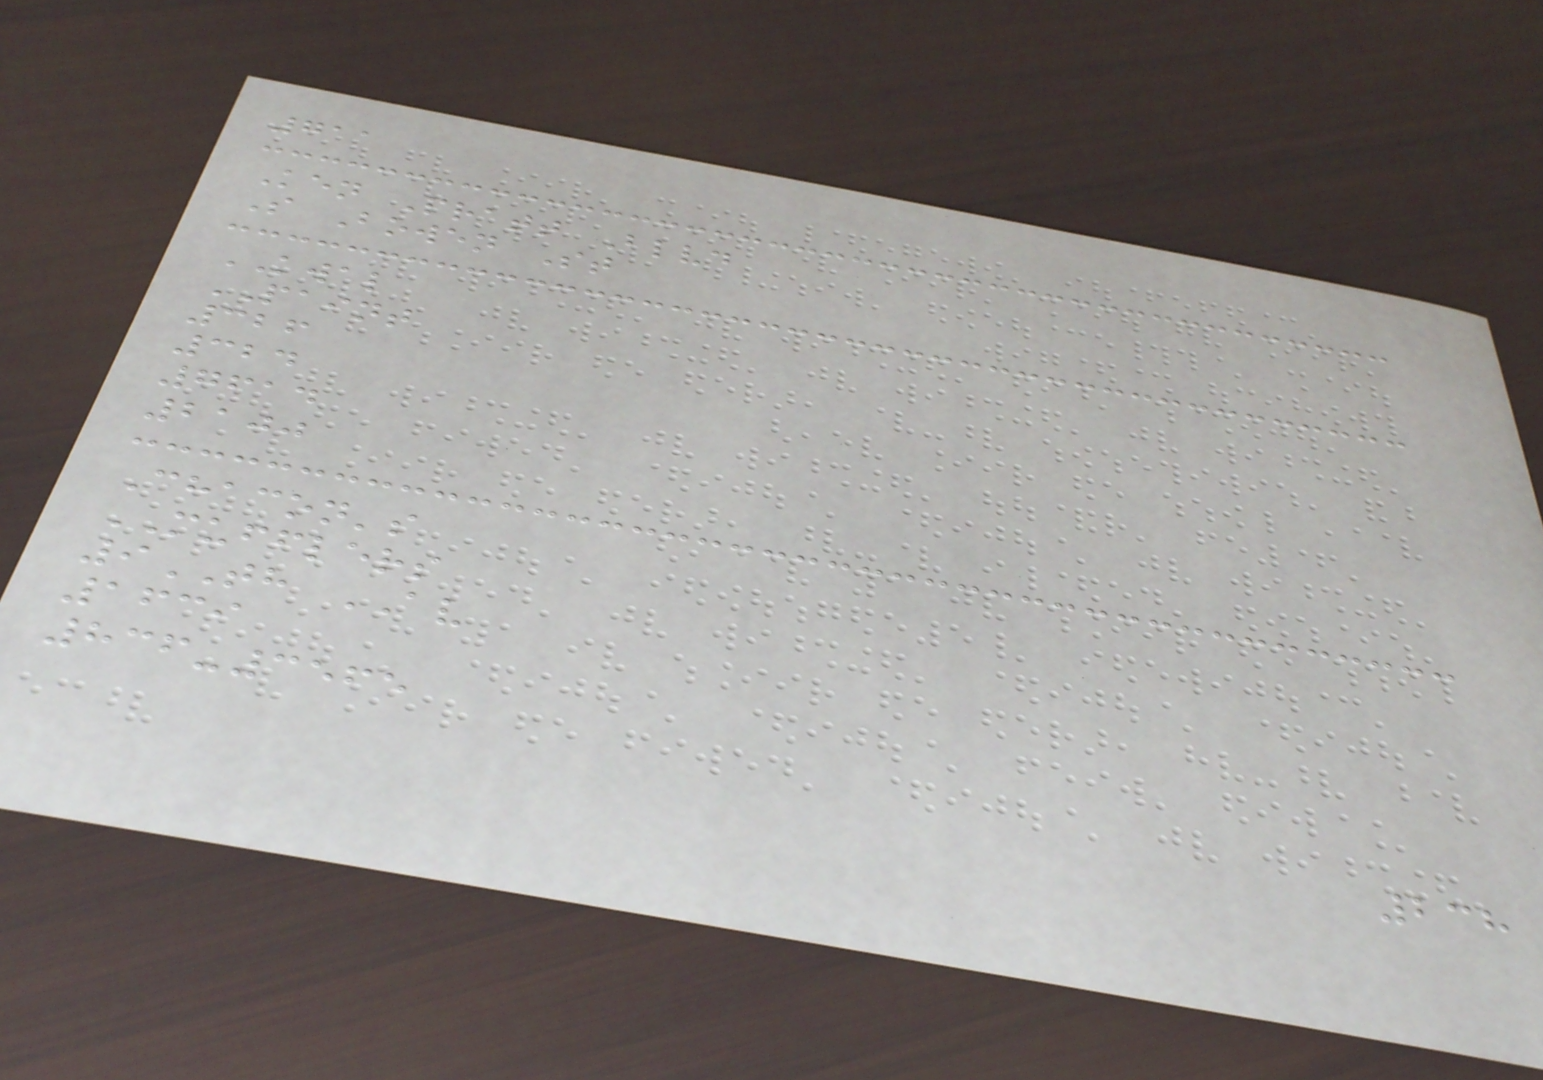711
Ken Pratt Blvd
S Bowen St
KWAL
PAINT
326
324
7614
2100
Chacon's
MUFFLERS
9TH AV
1639
836-3565
238
